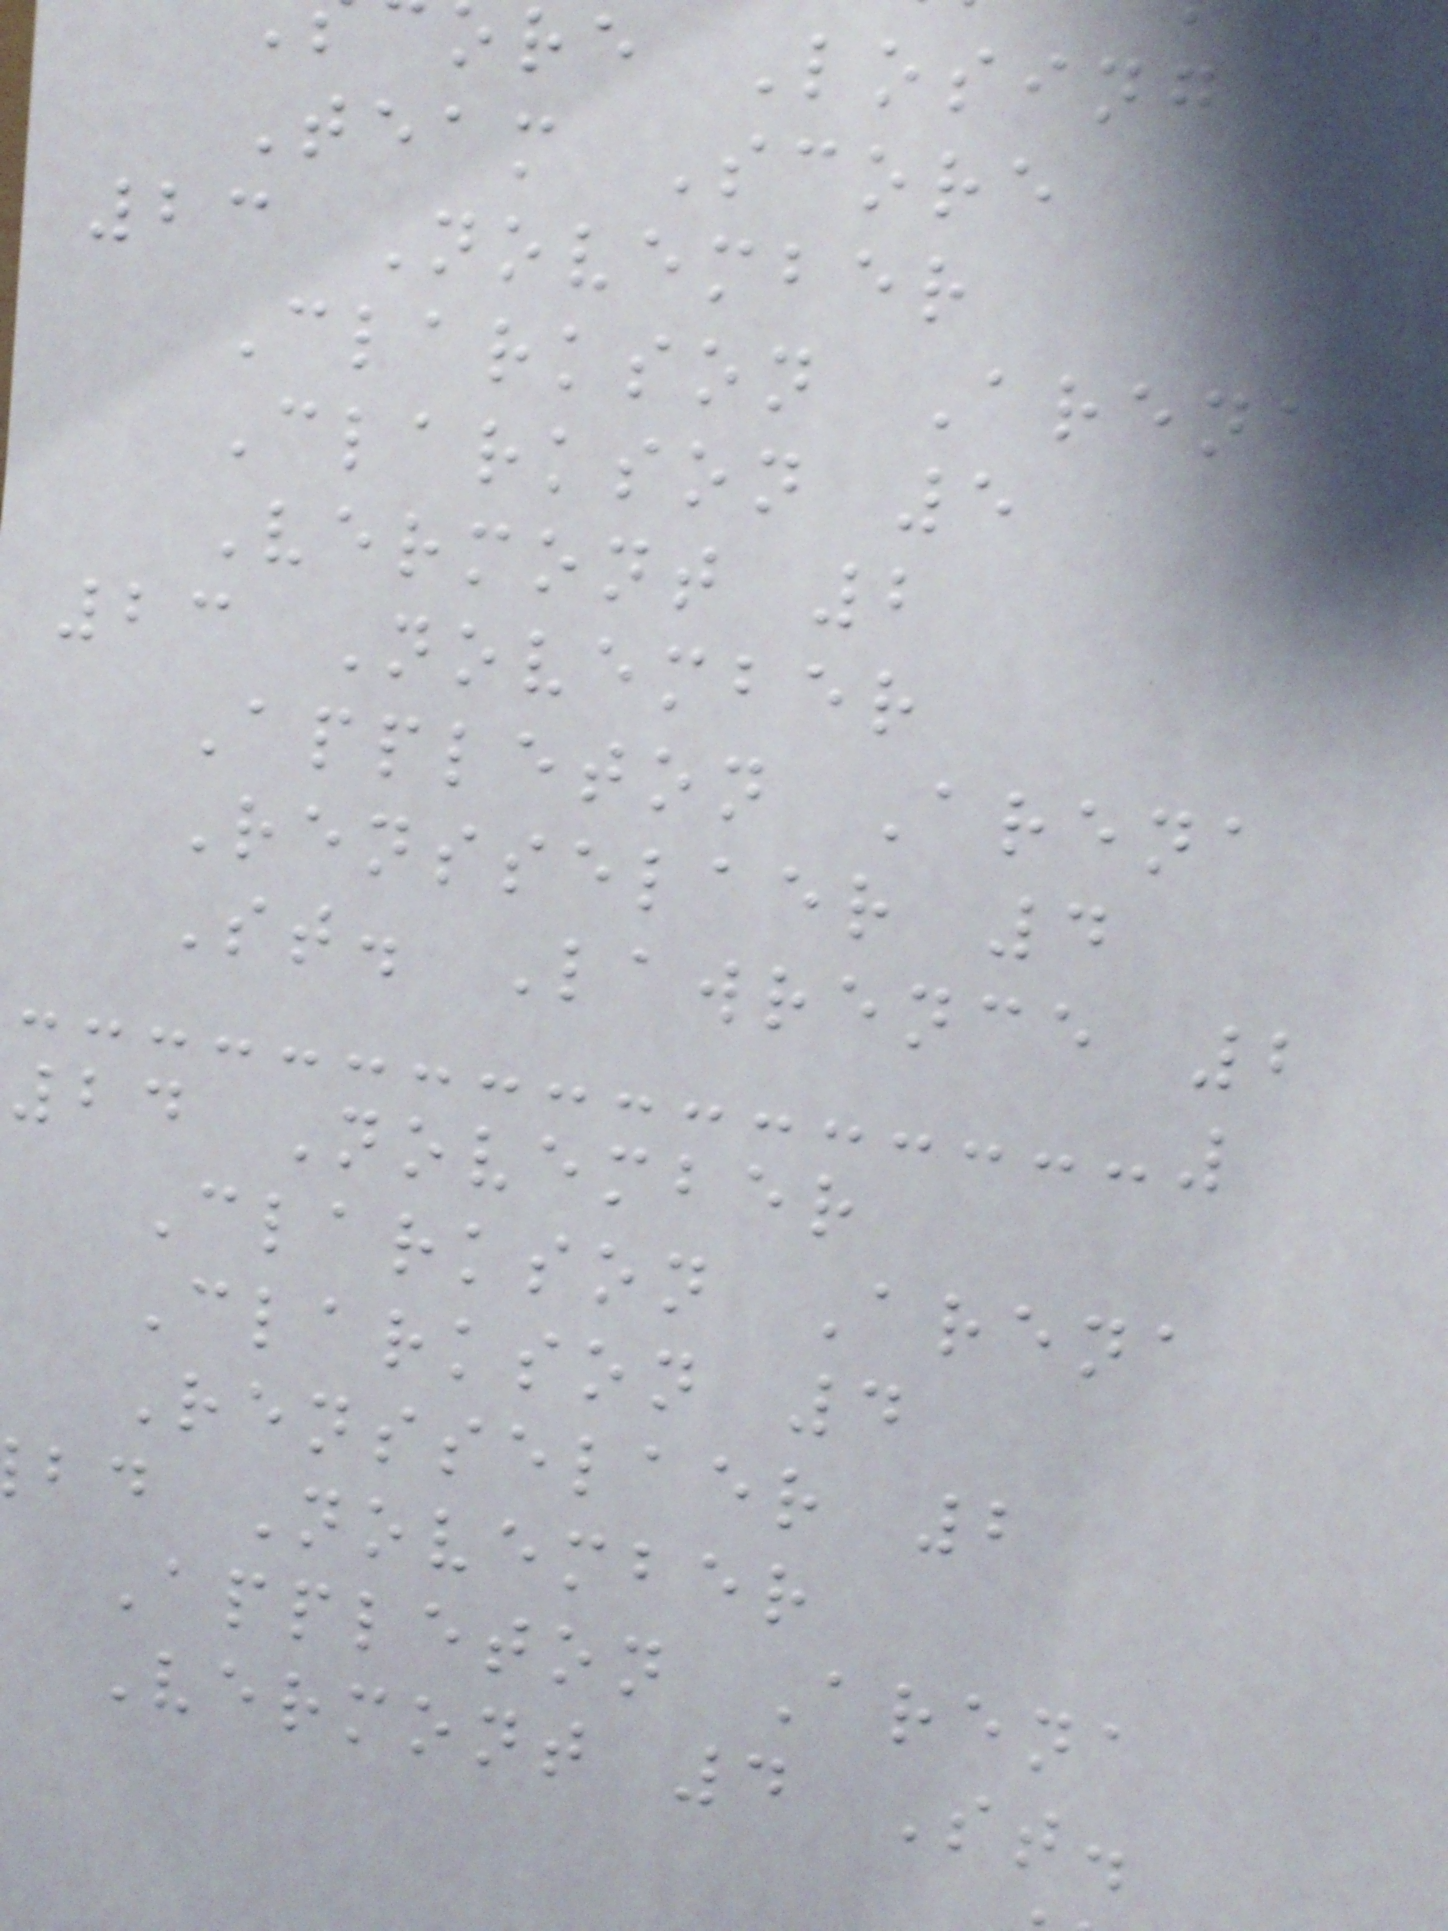re Losing
Team Score
23 November
Clarkson Arena
Clarkson 5
Vermont 2
23 November
Appleton Arena
Rensselaer 4
St. Lawrence 2
24 November
Clarkson Arena
Clarkson 4
Rensselaer 2
bd November
Appleton Arena
Vermont 4 St.
